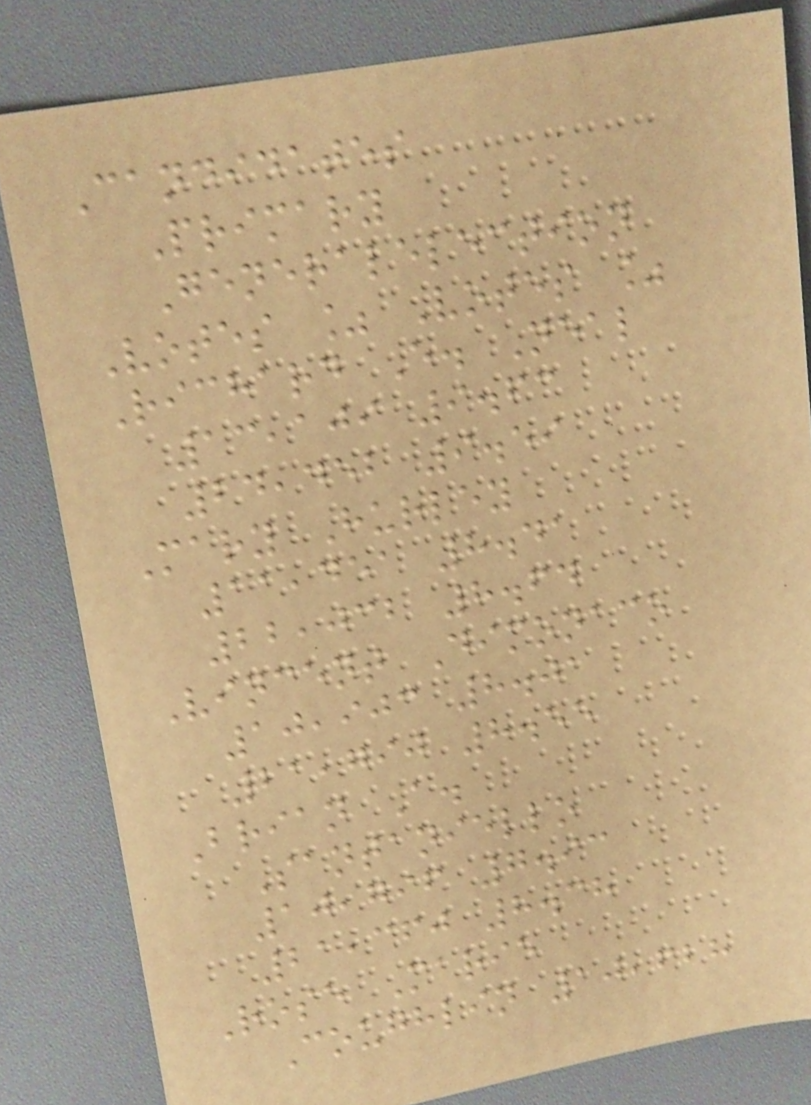Candidates
Primary
Generalelection
Votes % Votes %
Richard E. Neal
13,109 9.63
24,452 9.59
Mary Hurley
11,451 8.41
22,032 8.64
Vincent Dimonaco
10,903 8.01
21,790 8.55
Brian A.
Santaniello
10,796 7.93
21,360 8.38
Rose Marie
Coughlin 10,628
